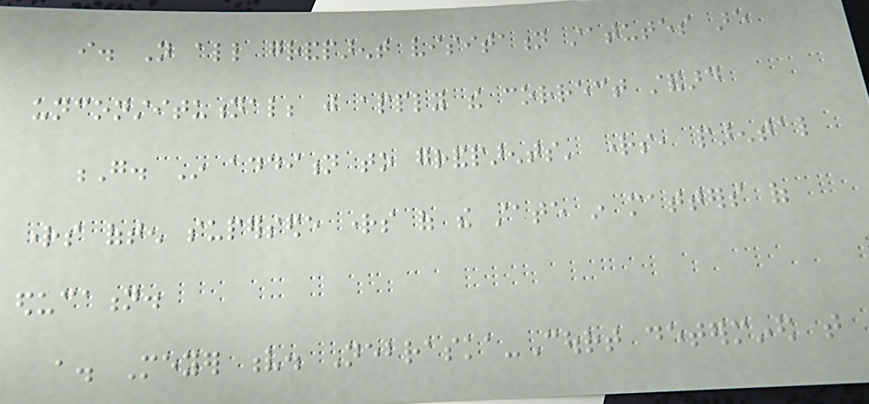i. Not all grandparent visitation statutes are
unconstitutional; just apply the correct standard
G. In addition to grandparents' rights, parental
rights often supersede rights of the state in matters of
education.
a. Meyer v. Nebraska-Court determined that
